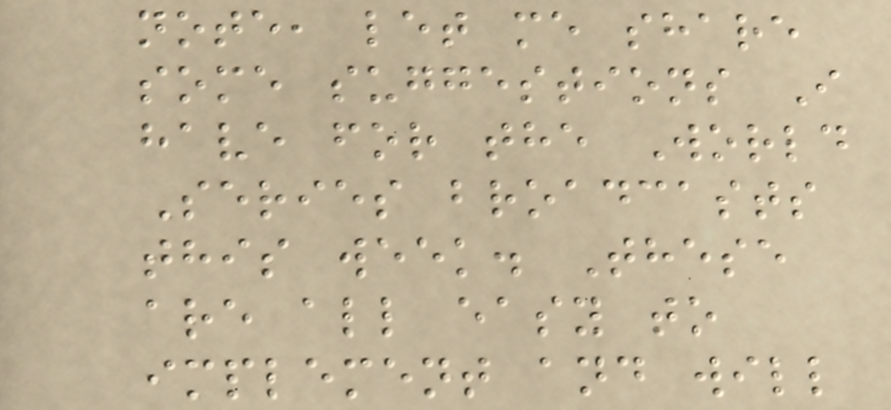note, let me share
some suggestions I
have for the World
Series broadcasts
this week. These
are all easy to
implement and will
